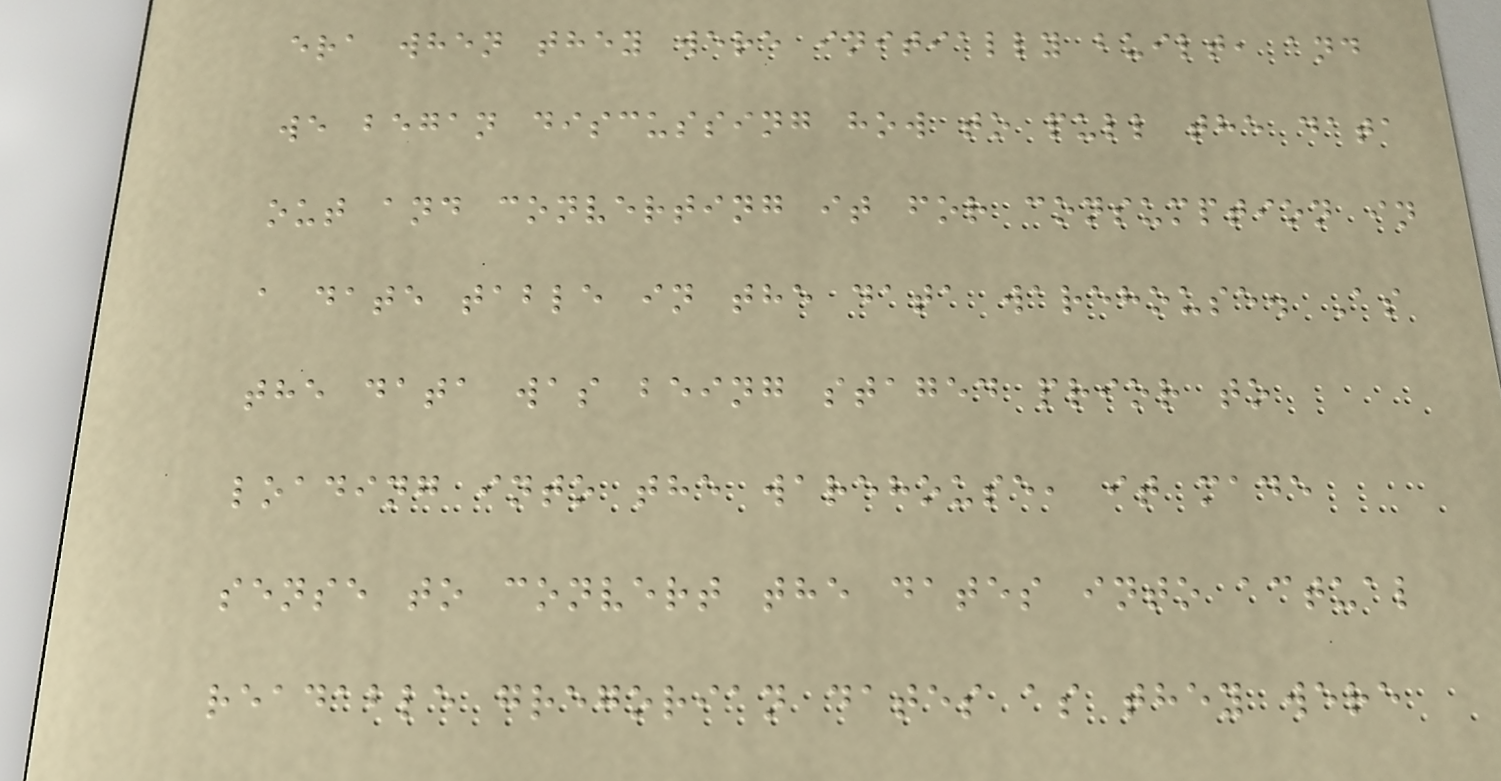era when they were initially built, and
we began discussing how to pull the data
out and converting it for consumption in
a date table in the data warehouse. As
the data was being staged prior to
loading into the warehouse, it made
sense to convert the dates into actual
readable gregorian dates as they were
